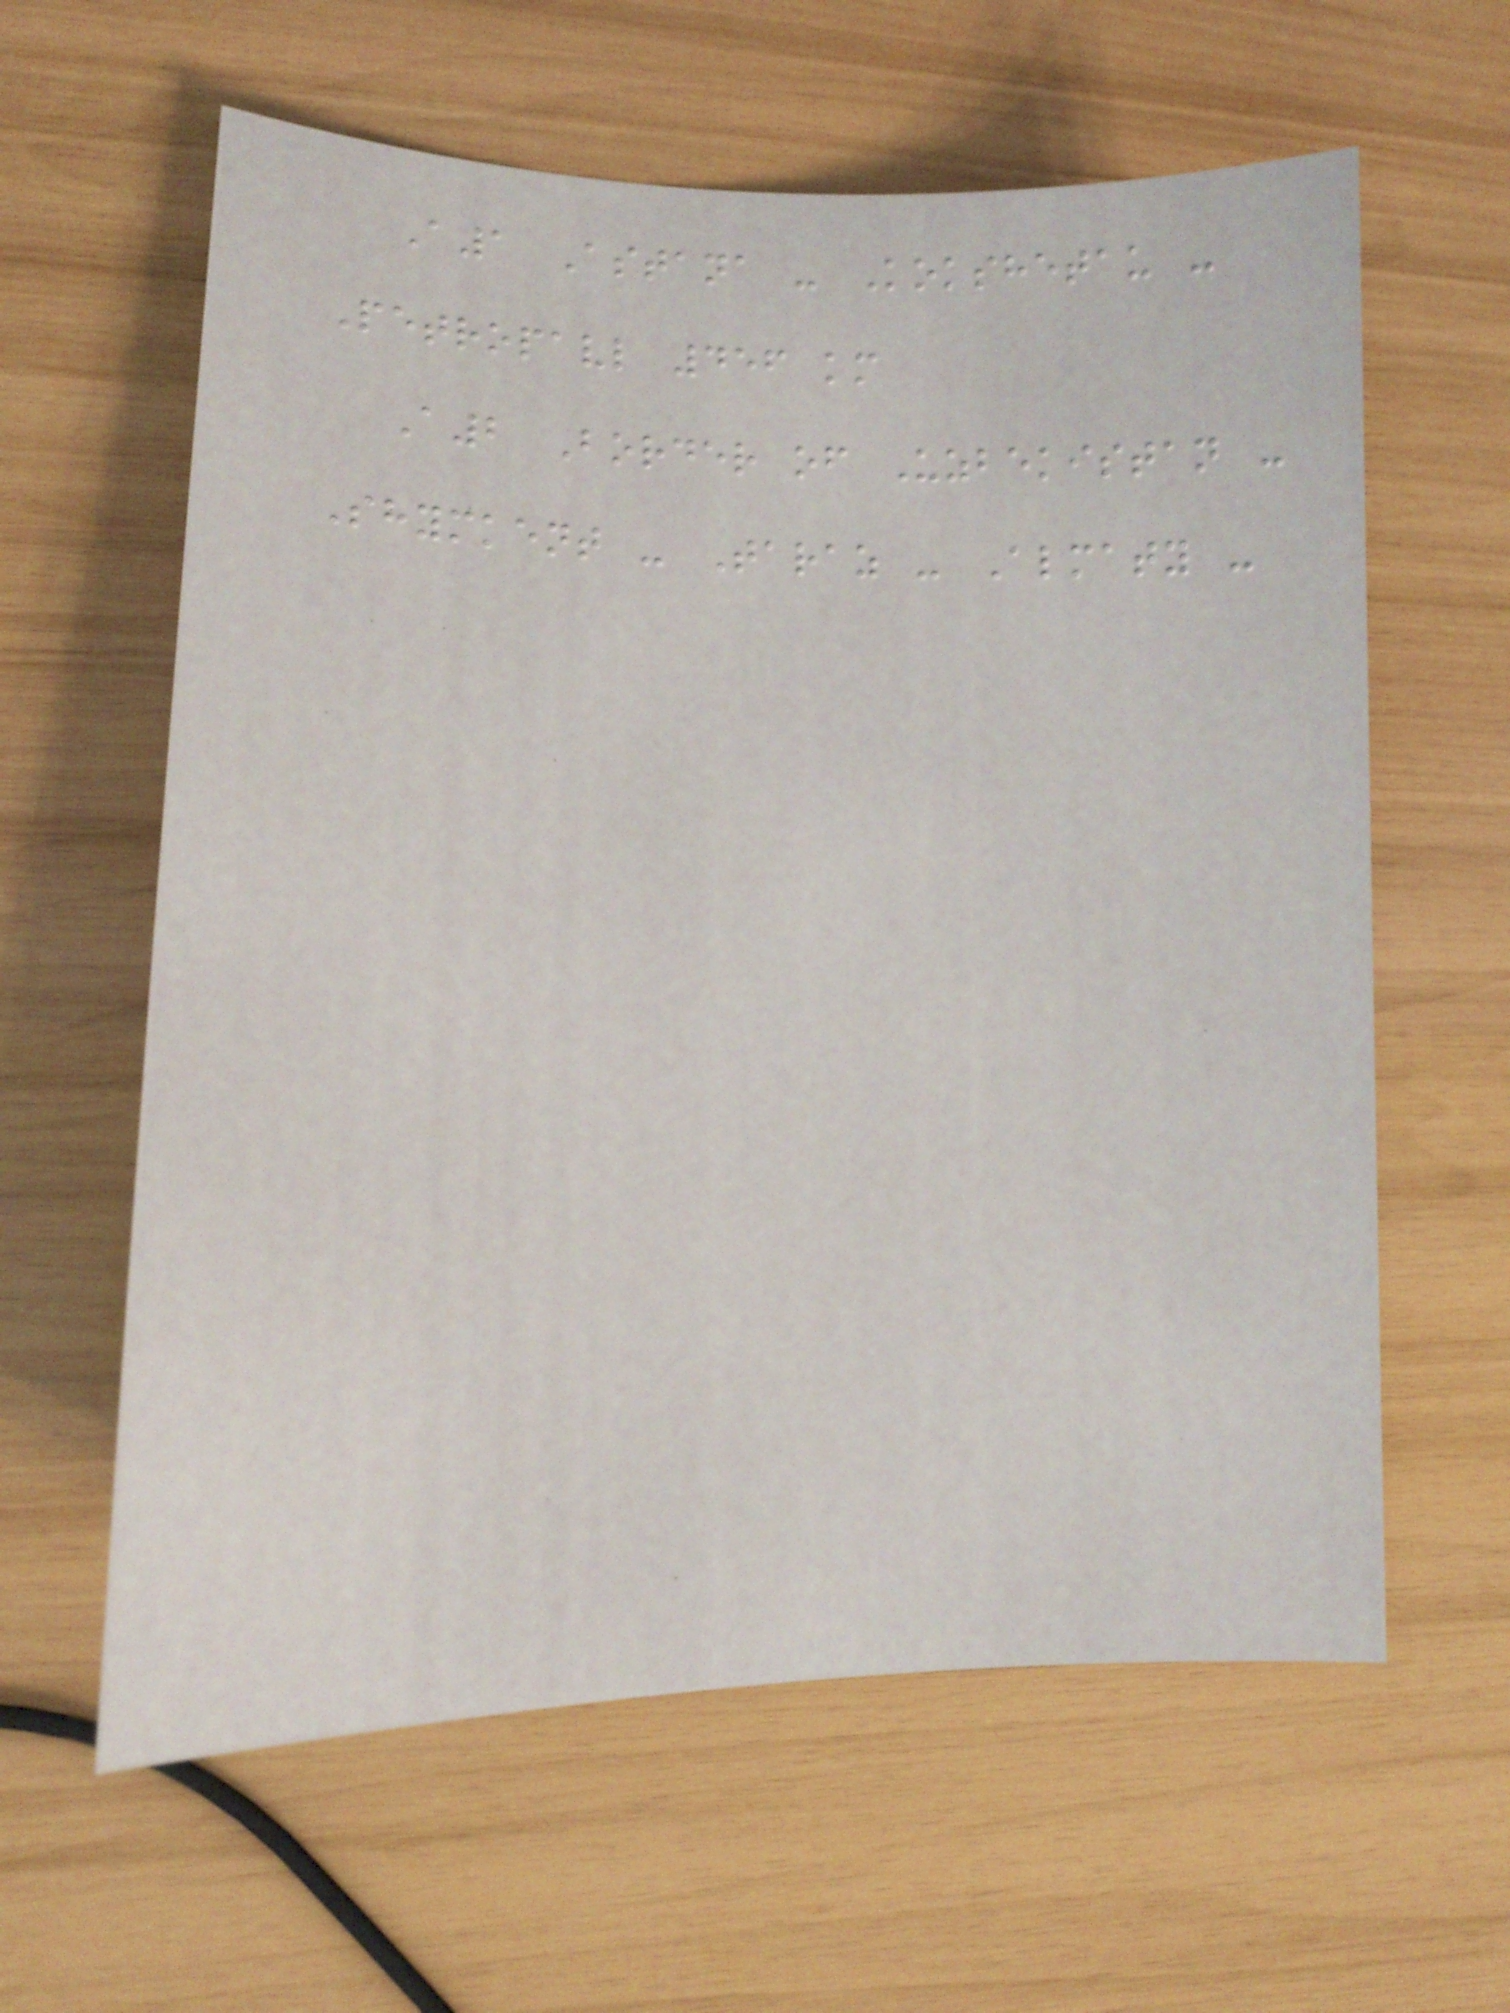A1 Astana - Kokshetau -
Petropavl 456 km
A2 Border of Uzbekistan -
Shymkent - Taraz - Almaty -
